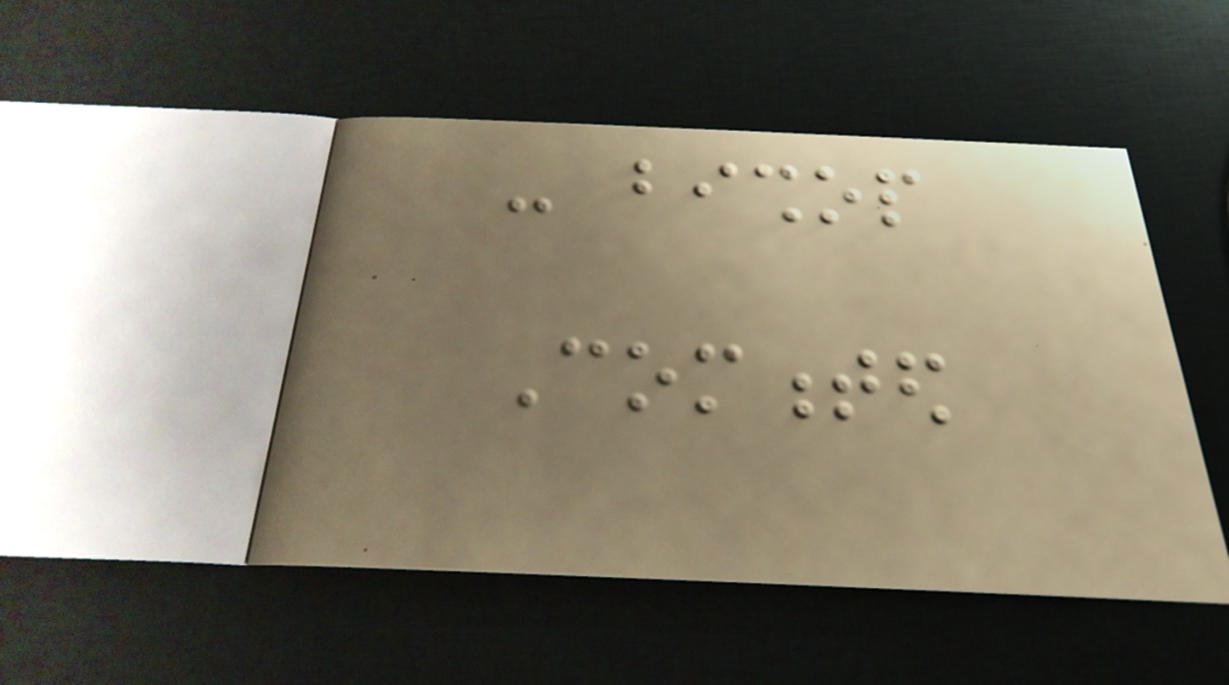- bishop
Commented
